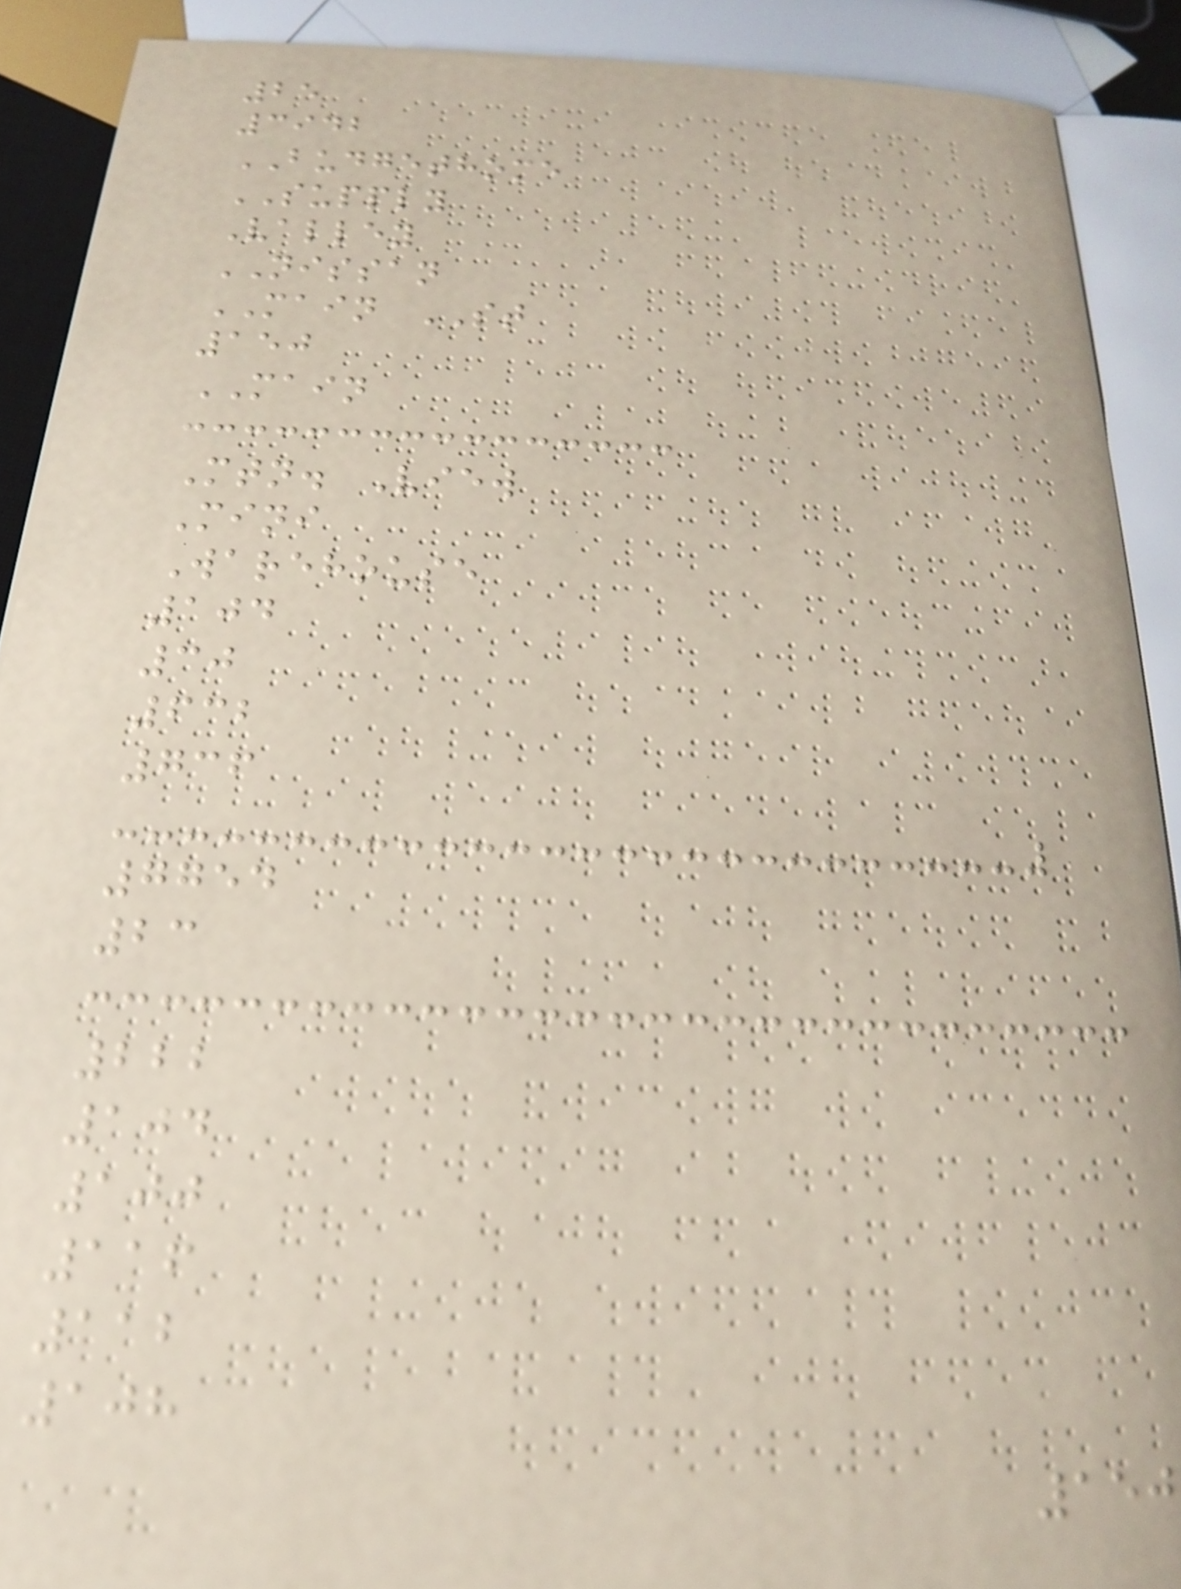25
3942
BUDGETHOME
SUPPLY
Valley
NISSAN
MAIN ST
150
MAIN
Mtn. View
Mini
Warehouse
104
30
632
736
7754
23
222
104
100
116
112
108
150
